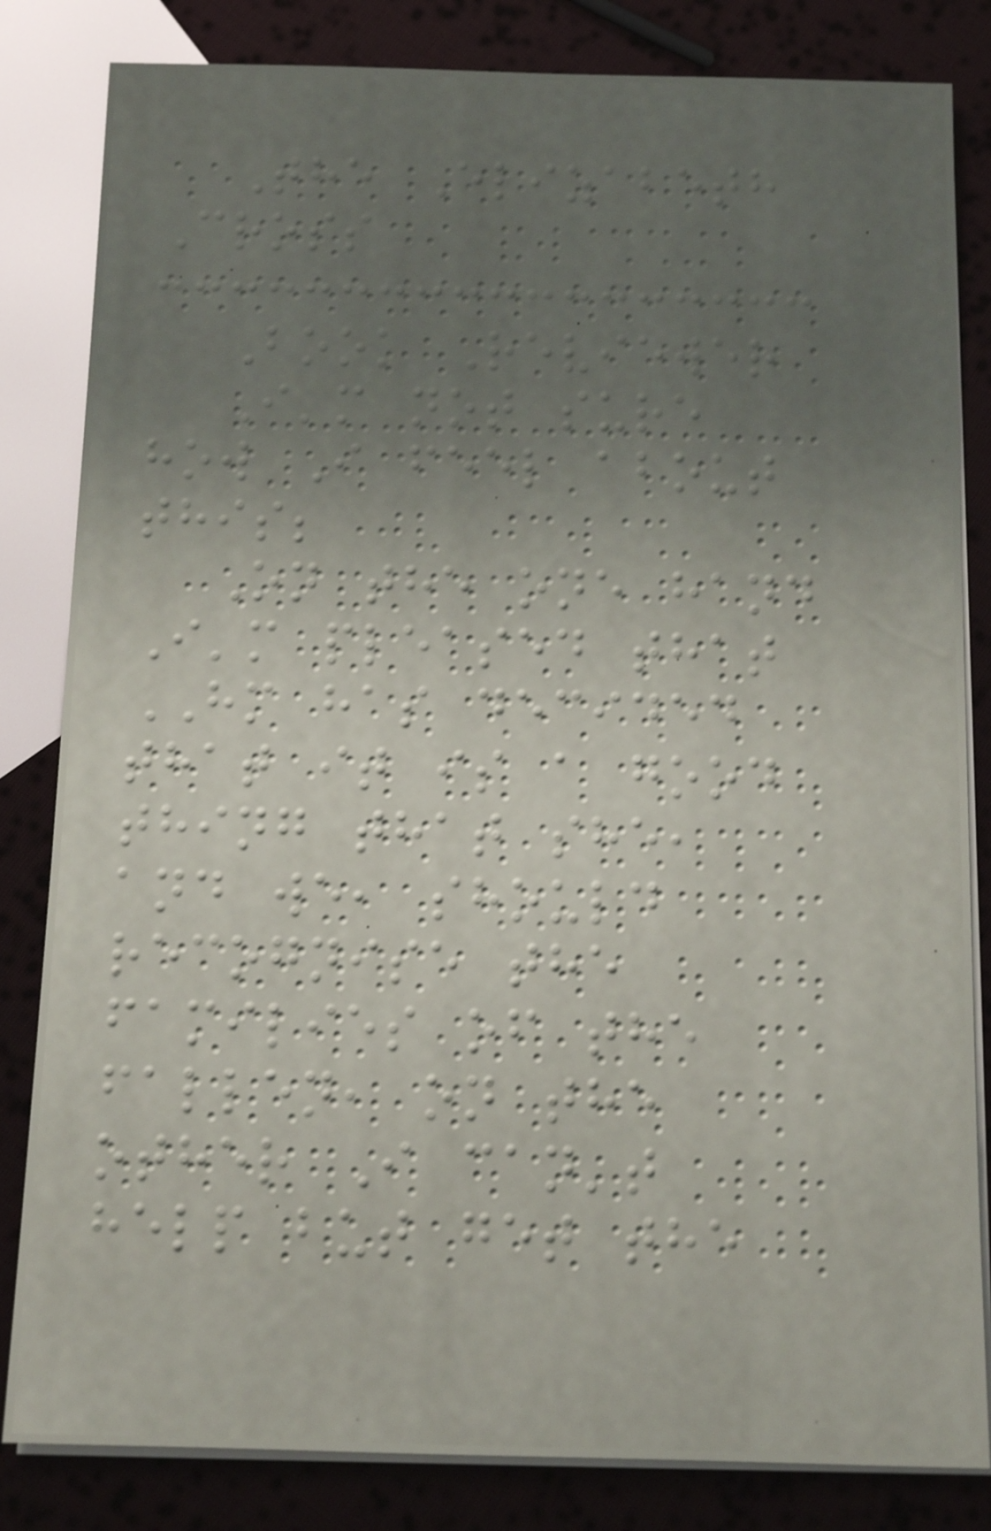The Elizabeth
Cross
Book Reviewer
I'm not sure
how I feel about
this;
On the one hand
I'm pleased that
HM has decided
that it is a good
thing that she,
and we, should
recognise the
families of the
fallen, on the
other I can't
help but get the
